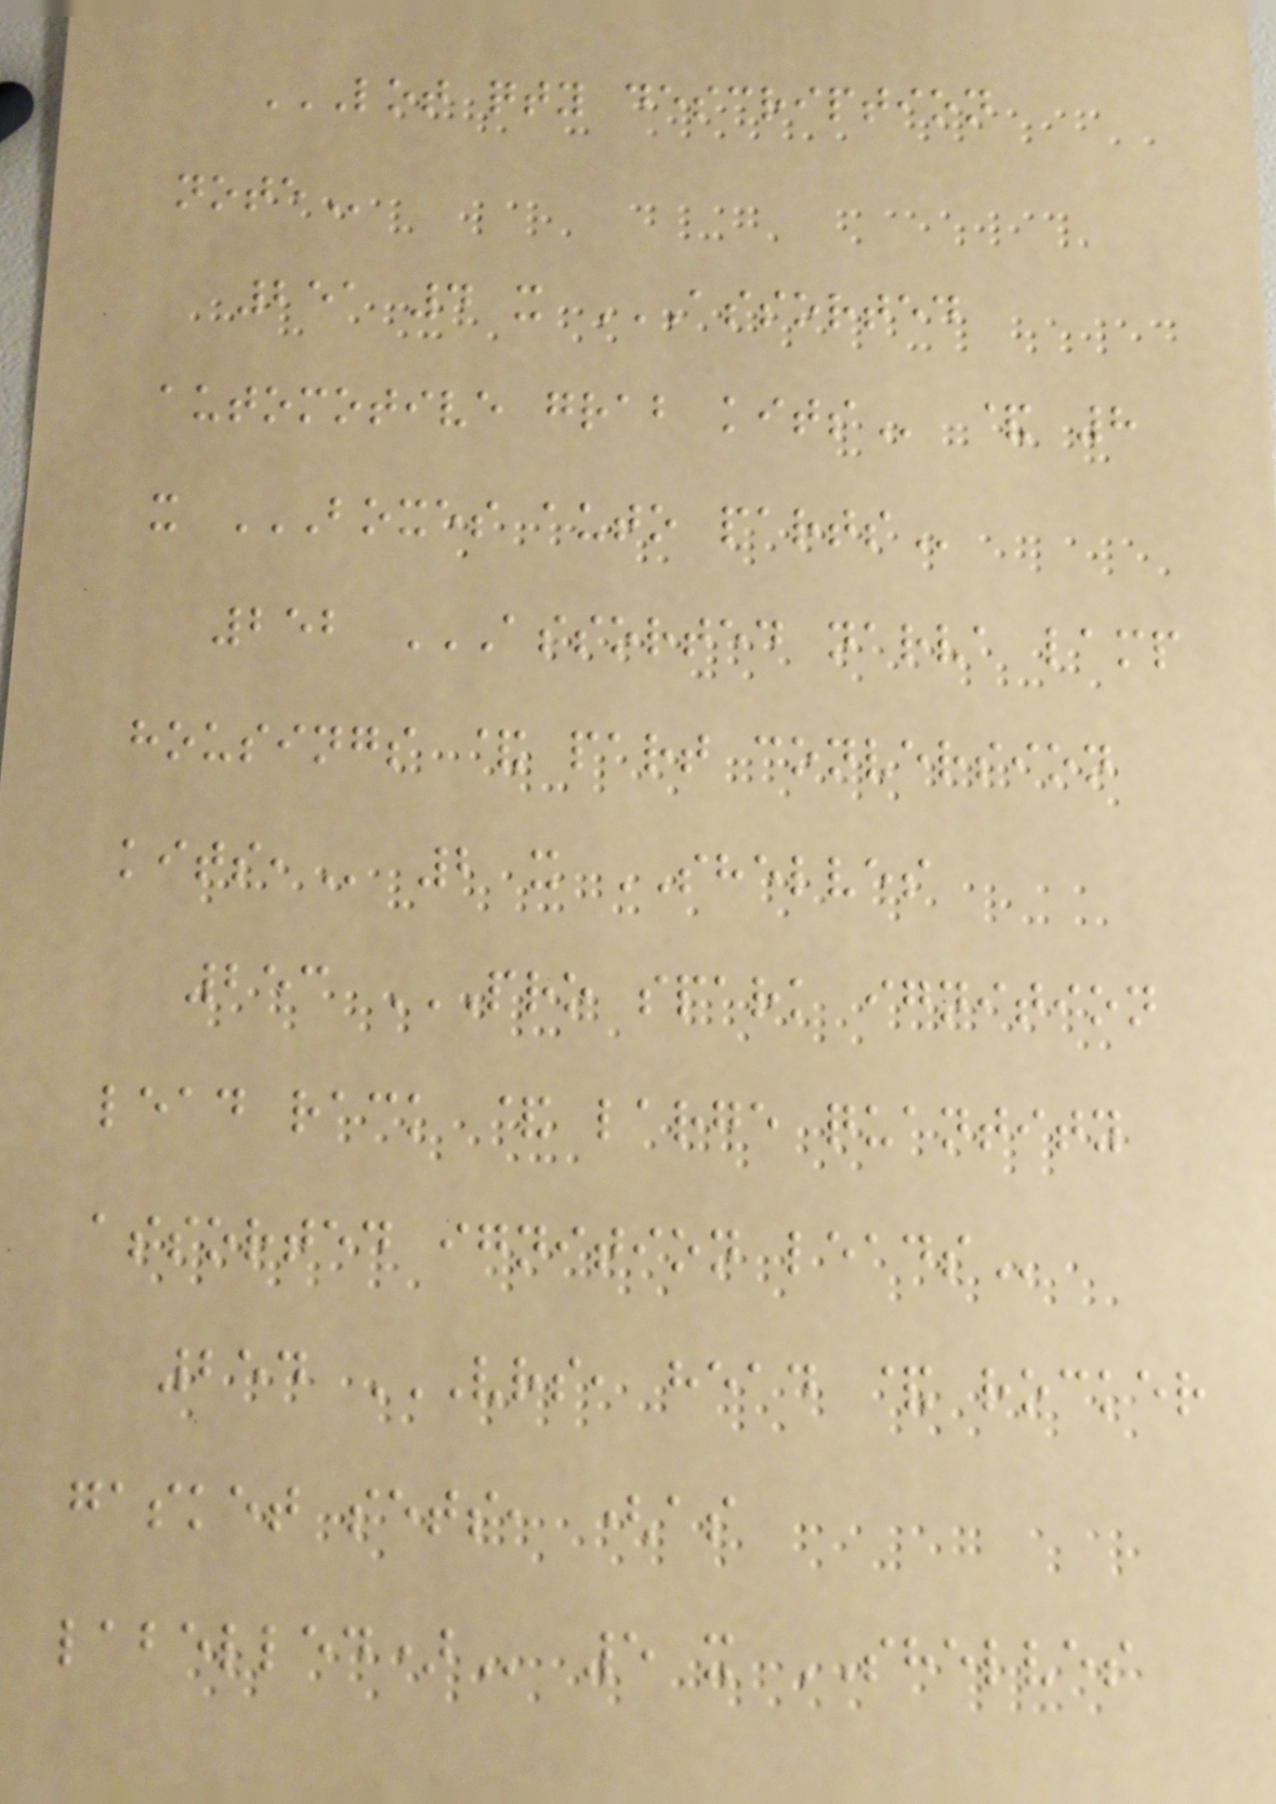LOT QTY DESCRIPTION
NOTE
251 4 x ASSORTED
AUTOMOTIVE GRAB KITS & 8
x BOXES AUTO PARTS
252 ASSORTED NARVA LAMP
HOUSINGS & PART CONVERSION
KITS, 2 x SHELVES
253 PRO SPARK IGNITION
LEAD RACK & LARGE QUANTITY
ASSORTED IGNITION LEADS
254 VRS, HEAD & ROCKER
GASKET SETS, (AS
LABELLED) 5 x SHELVES
